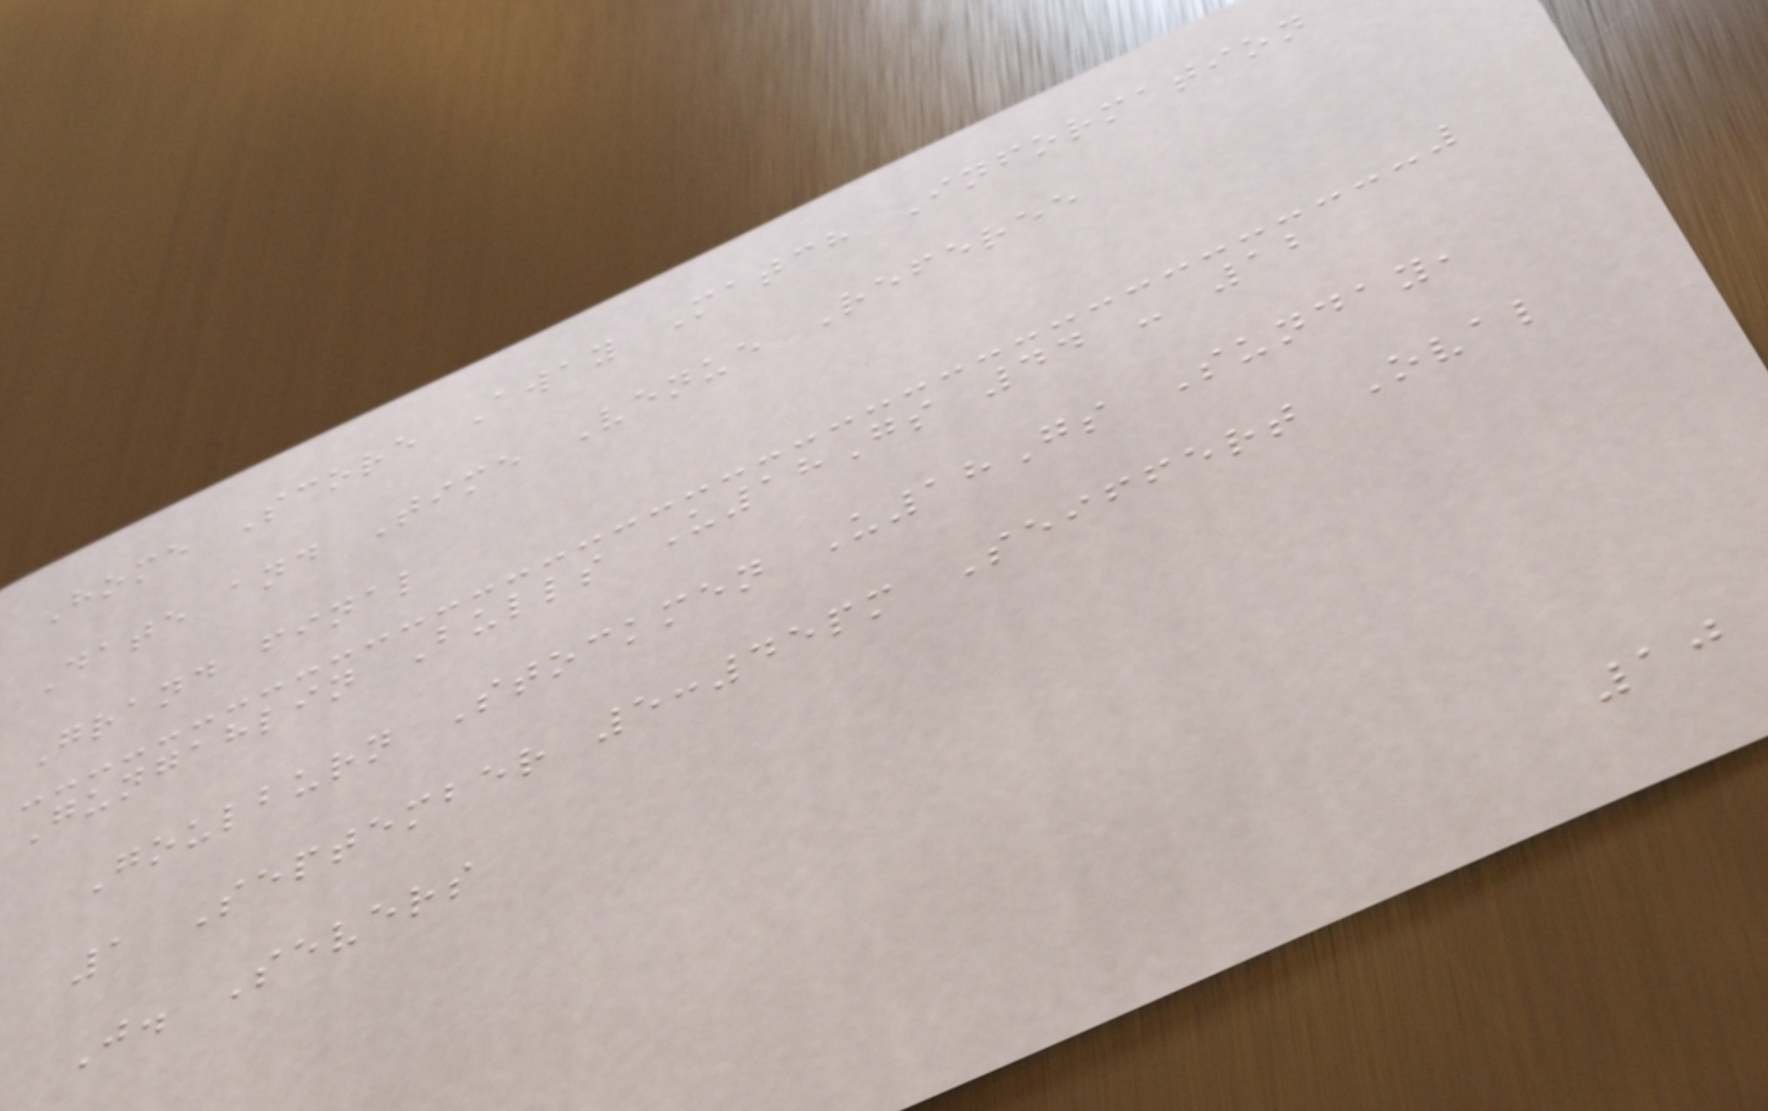Home Score Away Match Information
Date and Time Venue Referee
Grand final
Gungahlin Bulls U18Gs 44 - 12
Goulburn Stockmen U18Gs Sunday,
1 September 5:45pm Seiffert Oval
J. Severs
10
